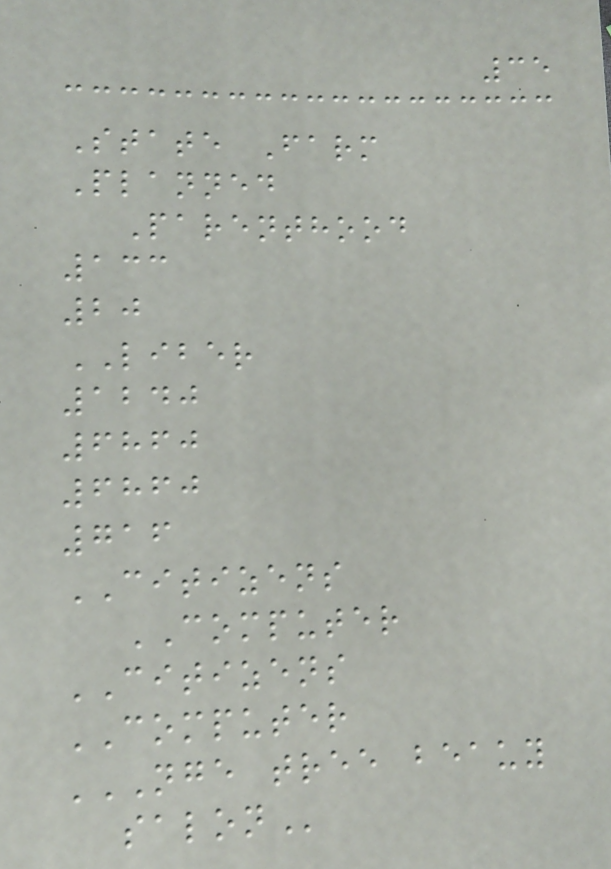35
State Farm
Planned
Parenthood
133
20
LIBER
1240
6860
6860
716
CITIZENS
COMPUTER
CITIZENS
COMPUTER
NGE TREE BEAUY
SALON
